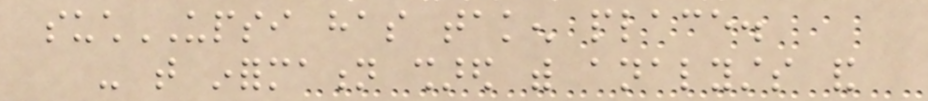suchUPSI has taken place.
- that information shared with analysts and
